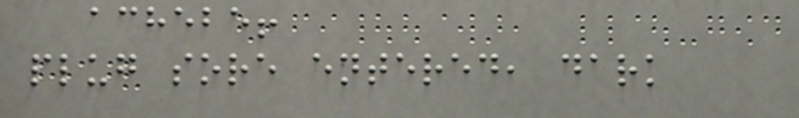achebe!
plug sore entered, dark
